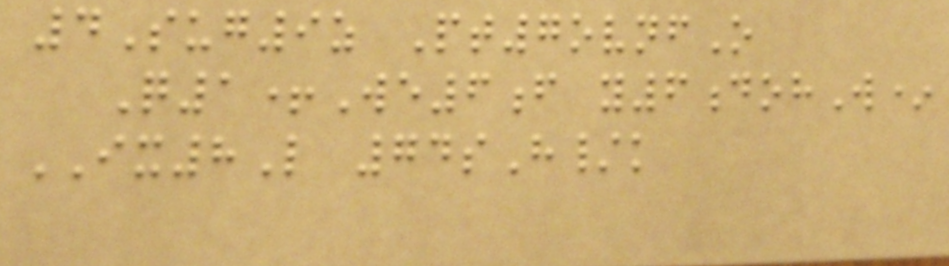4Sug9z Pt7ovnfO
Q1+We6f y6dohW*
IX8L 74sH/k
